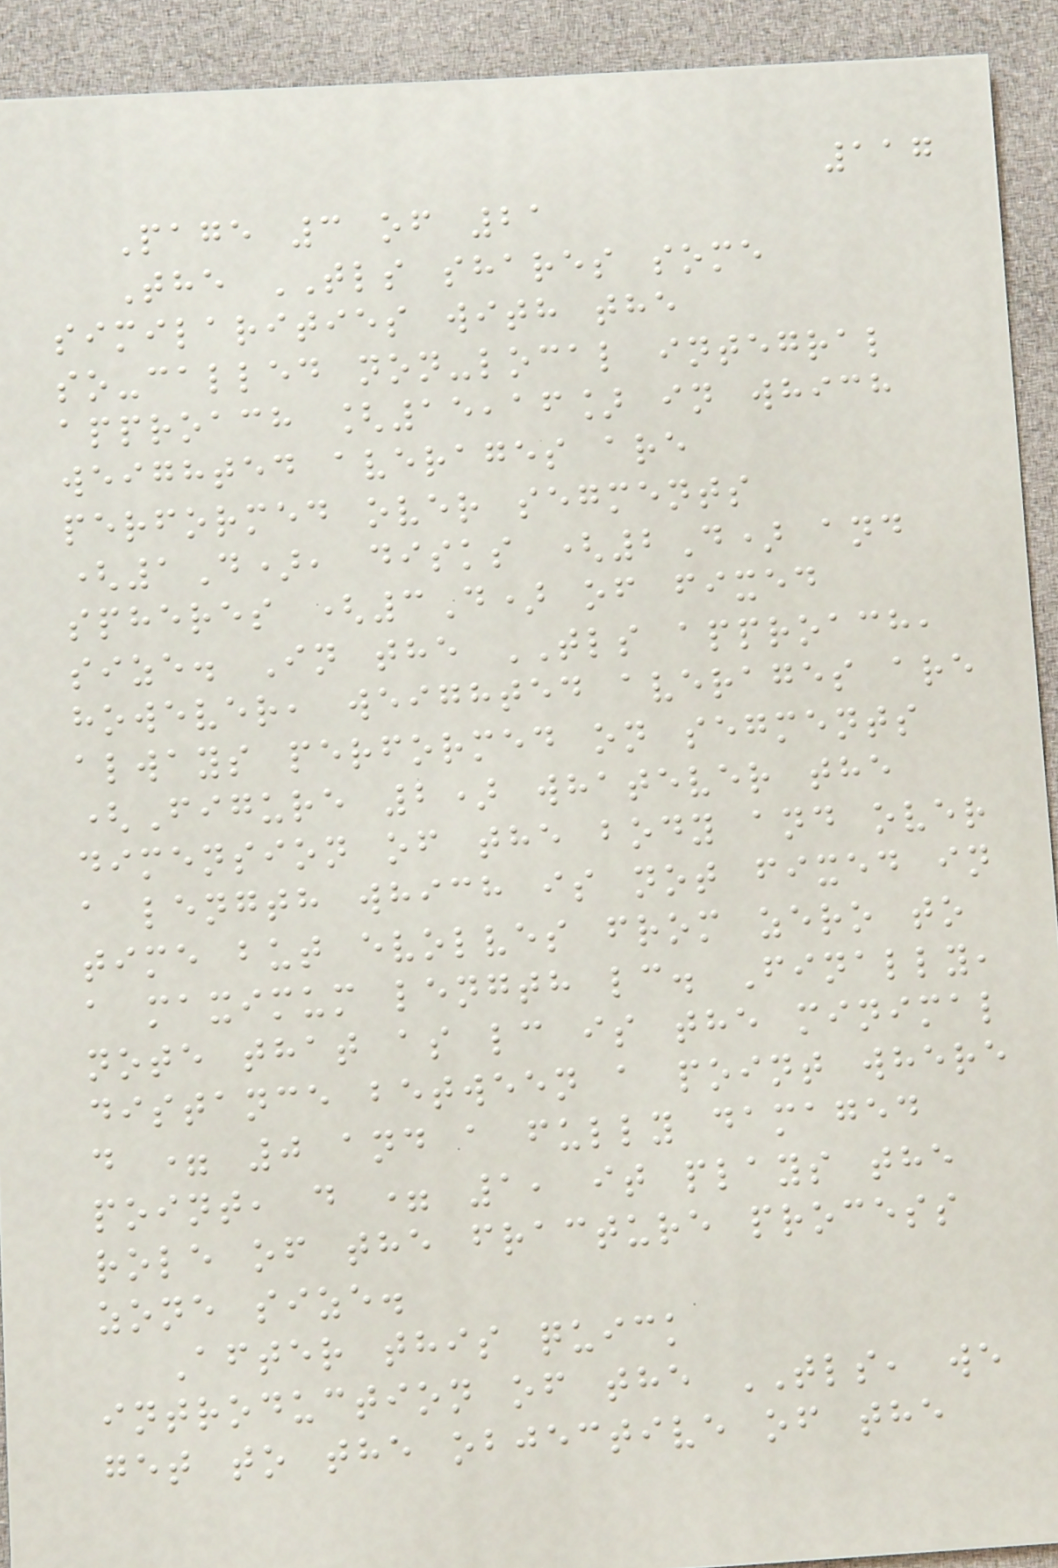117
Page 3 of 21
The TLS shares some
similarities with the
so-called non-local integral
approach [15,16] in which
weighted averages are
performed over segments
(1D), disks (2D) and
spheres (3D) of fixed
size. In the TLS approach,
however, weighted averages are
always performed on segments
(Figure 2) whatever the
dimension of the body and over
a length which is not fixed in
time but evolves from zero to
a maximum length lc. Finally,
note that as lc is the minimal
distance between a point where
d = 0 and a fully damaged
point, d = 1, it plays the
role of the fracture process
zone size.
After this quick
introduction of the TLS, we
get to the objective of the
